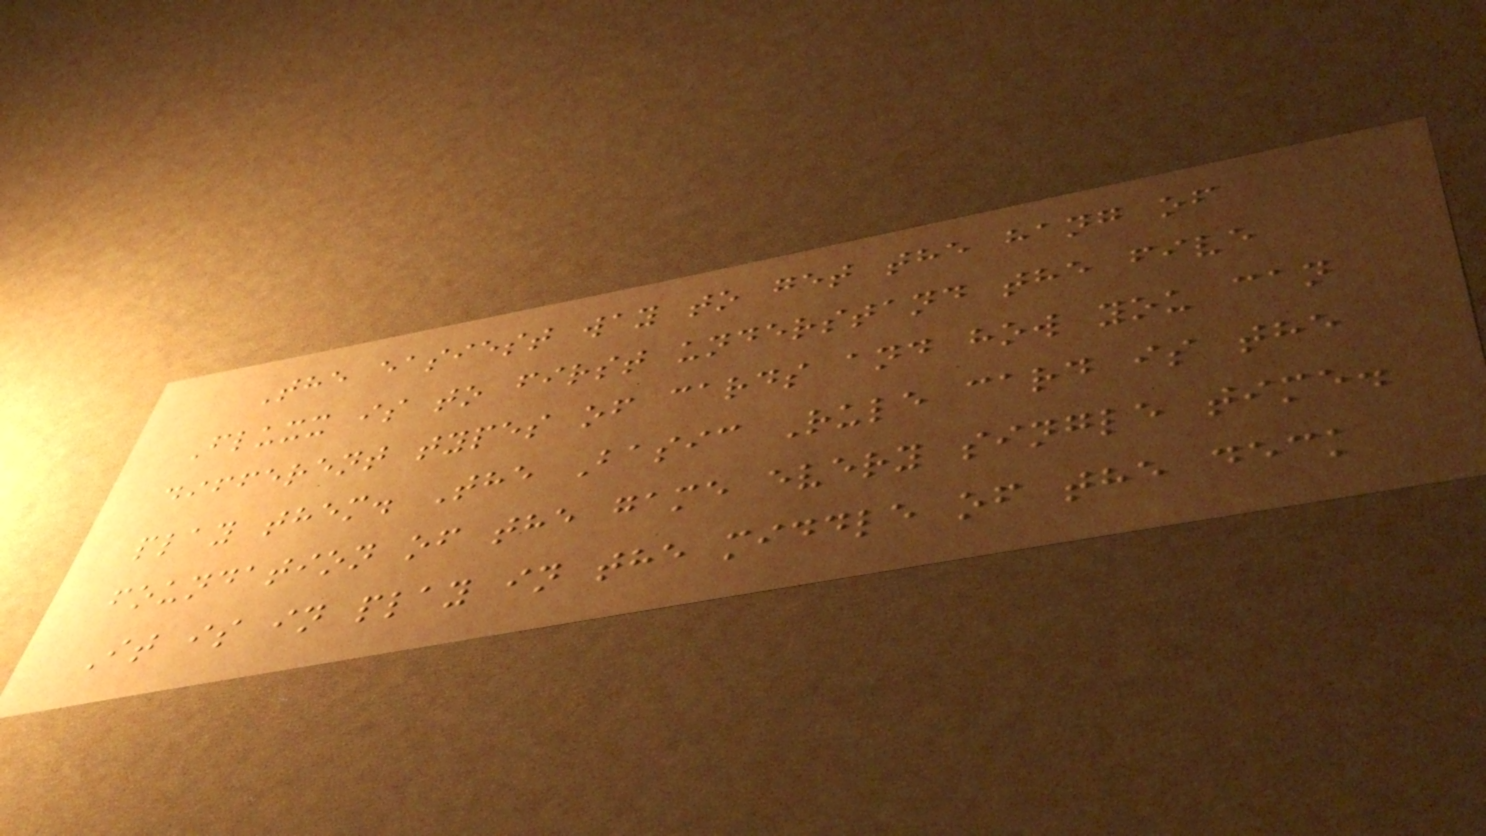The easiest way to get the hang of
Fluxx is to first understand the five
different types of cards and how you can
play them. The Basic Rule card is the
foundation of the game every single time.
It is in play in the middle of the deck
